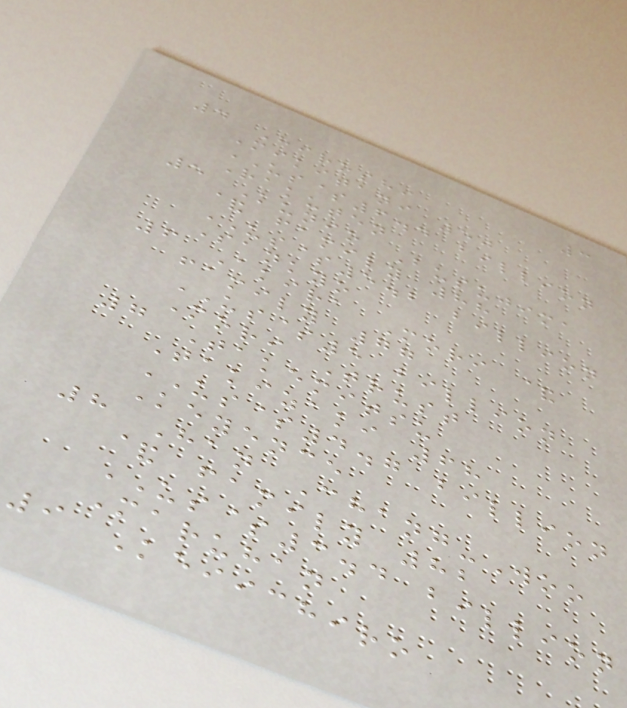3
4 Hiroshi
Mikitani 50
US$6.4 billion
Rakuten
5 Kunio Busujima
& family 88
US$5.2 billion
Sankyo
6 Akira Mori &
family 77
US$5 billion
Mori Trust
7 Takemitsu
Takizaki 68
US$4.7 billion
Keyence
8 Han Chang-Woo
& family 82
US$3.4 billion
Maruhan
9 Keiichiro
